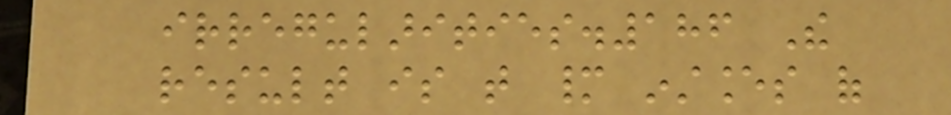irregularities.186 The
result is that many instances of
